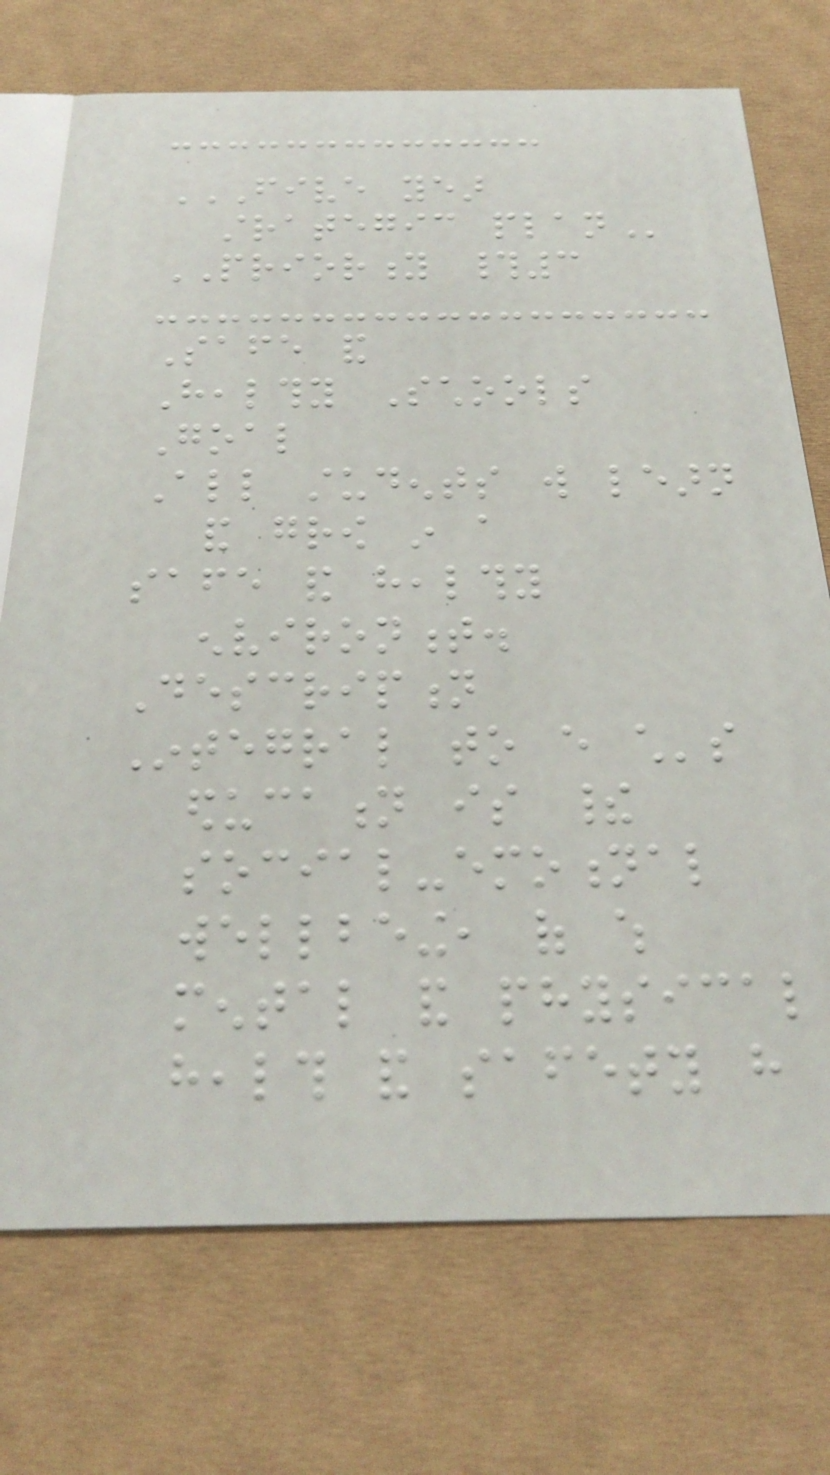FIVE YEAR
STRATEGIC PLAN
PRIORITY #3
Safe and
Healthy Schools
Goal
All students will learn
and grow in a
safe and healthy
environment.
Description
Integral to every child's
education is their
social-emotional
wellbeing, of which
mental and physical
health and safety have
